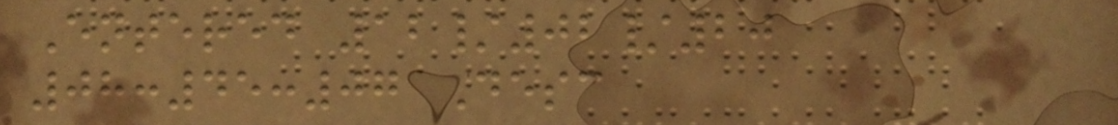Entered 12/02/20
08:45:07 Desc
